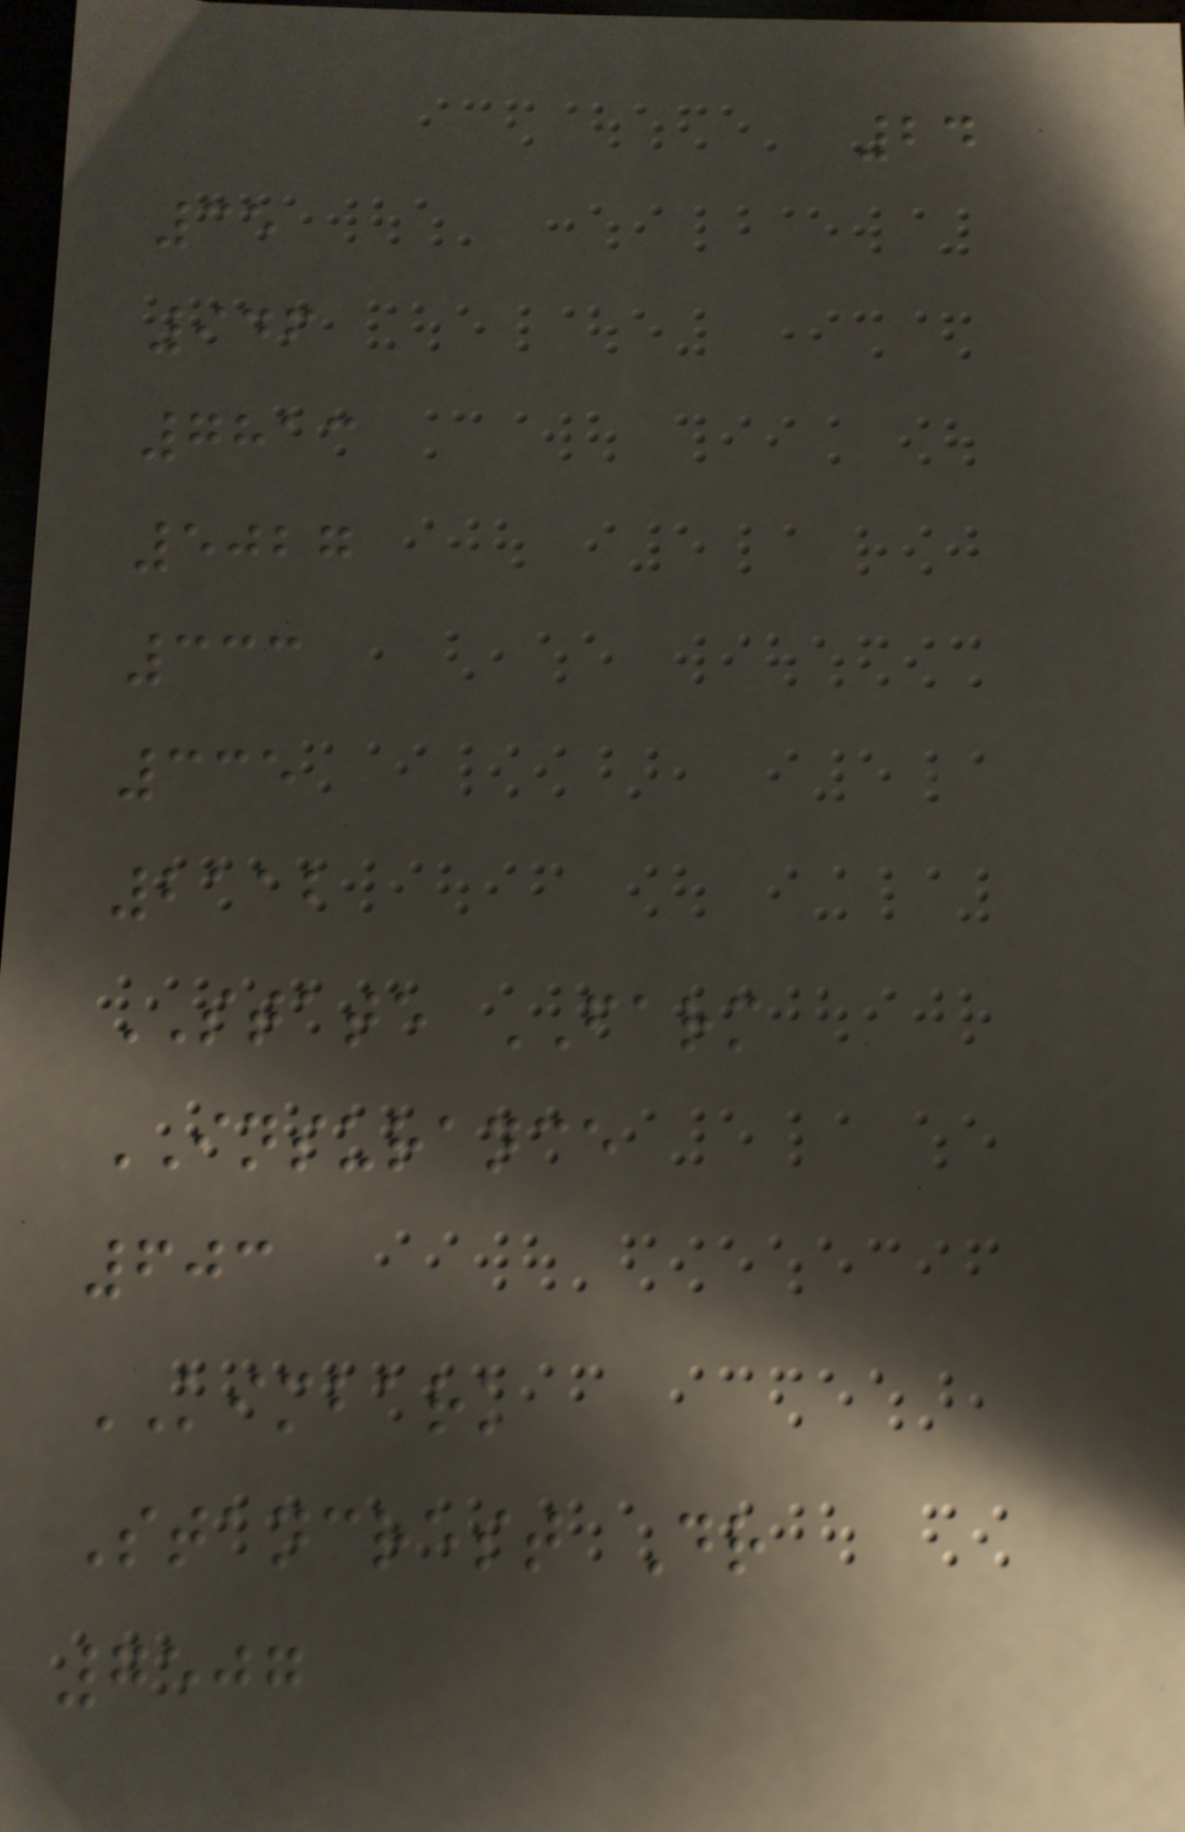24
35
946
7813
5027
333
335
2112
STATE FARM
INSURANCE
603
KIMBARK
Stancrest Dr
7507
